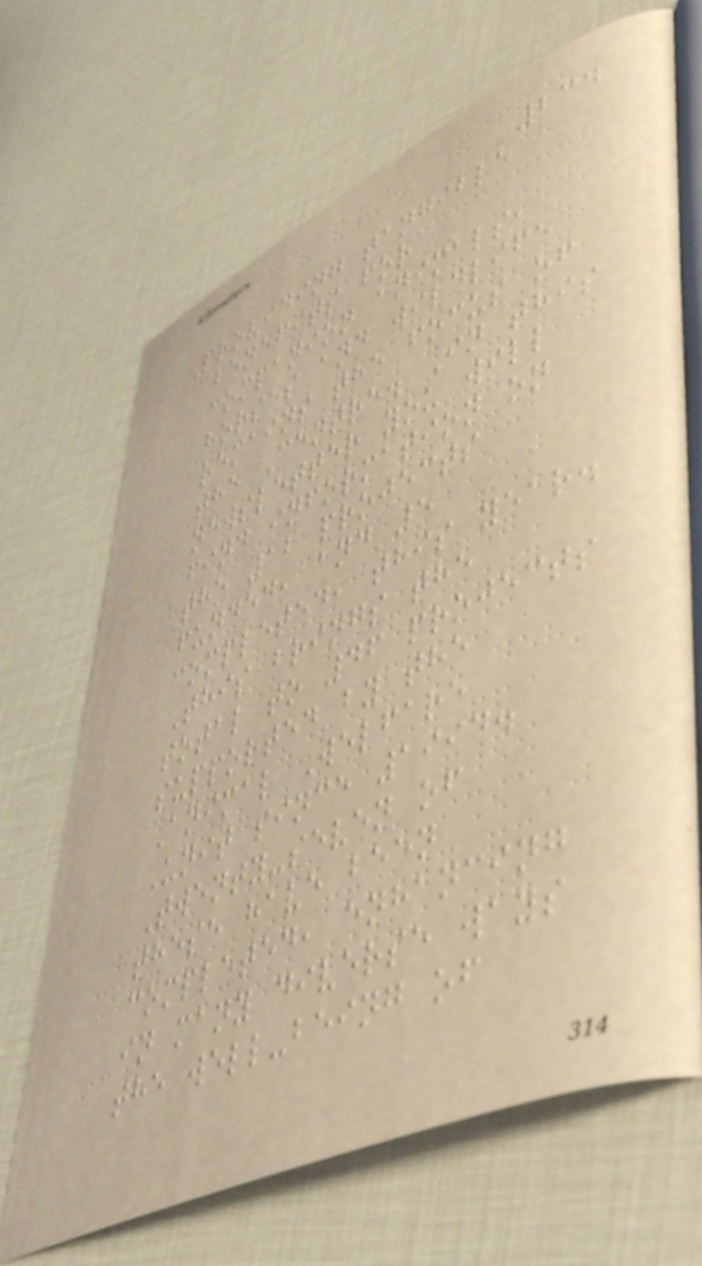234
Providing tangible
benefits for
companion animals,
horses and wildlife
remains the focus of
the Centre. In this
newsletter you will
find information on
the 12 projects
funded, and 5
completed, this year.
This brings the
total to 46 projects
supported by the
Animal Welfare
Unit since 1994.
Twenty-seven of
these have been
completed, enhancing
in many diverse ways
the well-being of
